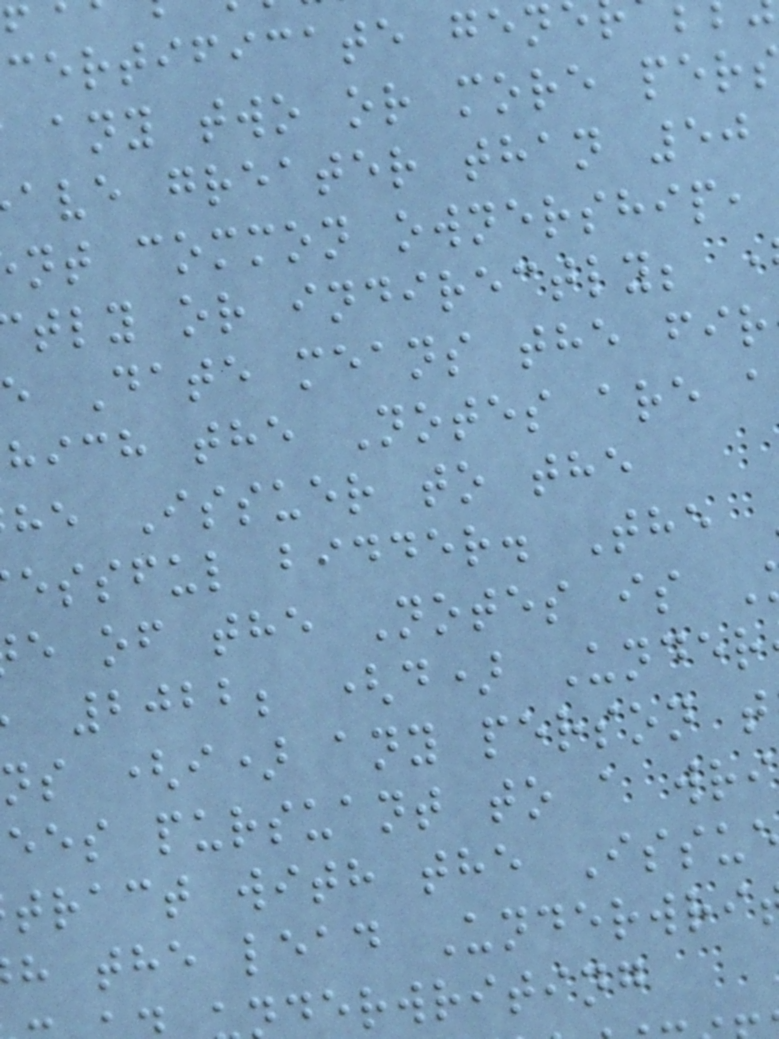certificate gen
any two or more per
ave greater than 50
nt common ownership,
tly or indirectly;
e Date means the fir
hich the Notes are a
he Issuer to the
essful bidder. The
e of the Notes is
2022; (d) Under
ns (i) any person t
ees pursuant to a wri
tract with the Issu
h the lead Underwri
derwriting
